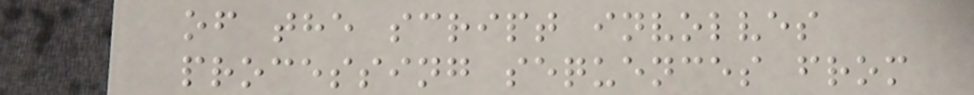of the script involves
processing sequences from
